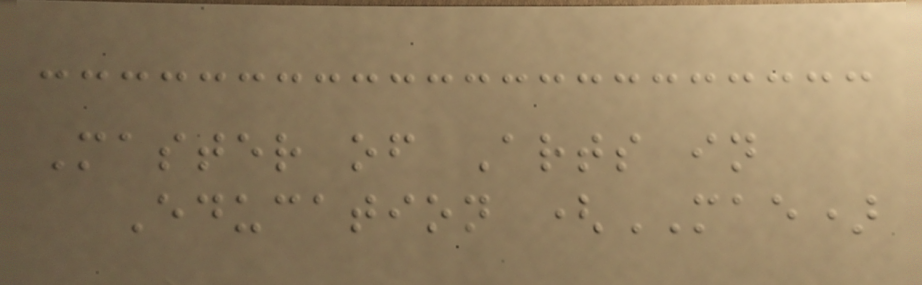Master of Arts in
Education (MAE)
